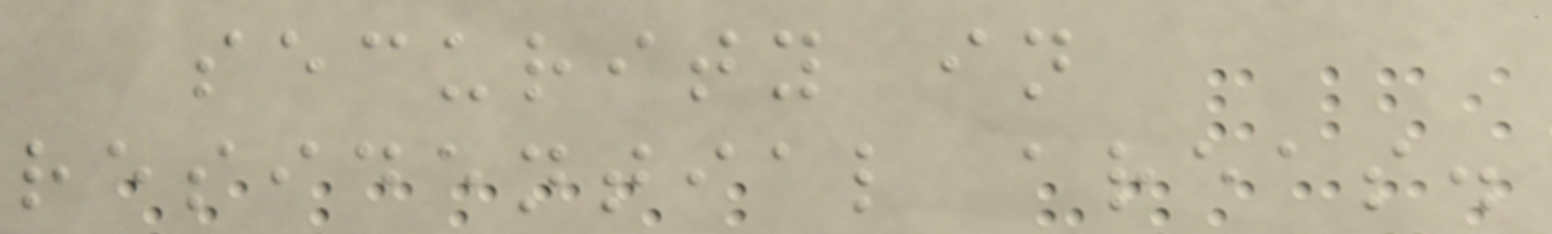security in
residential areas.
